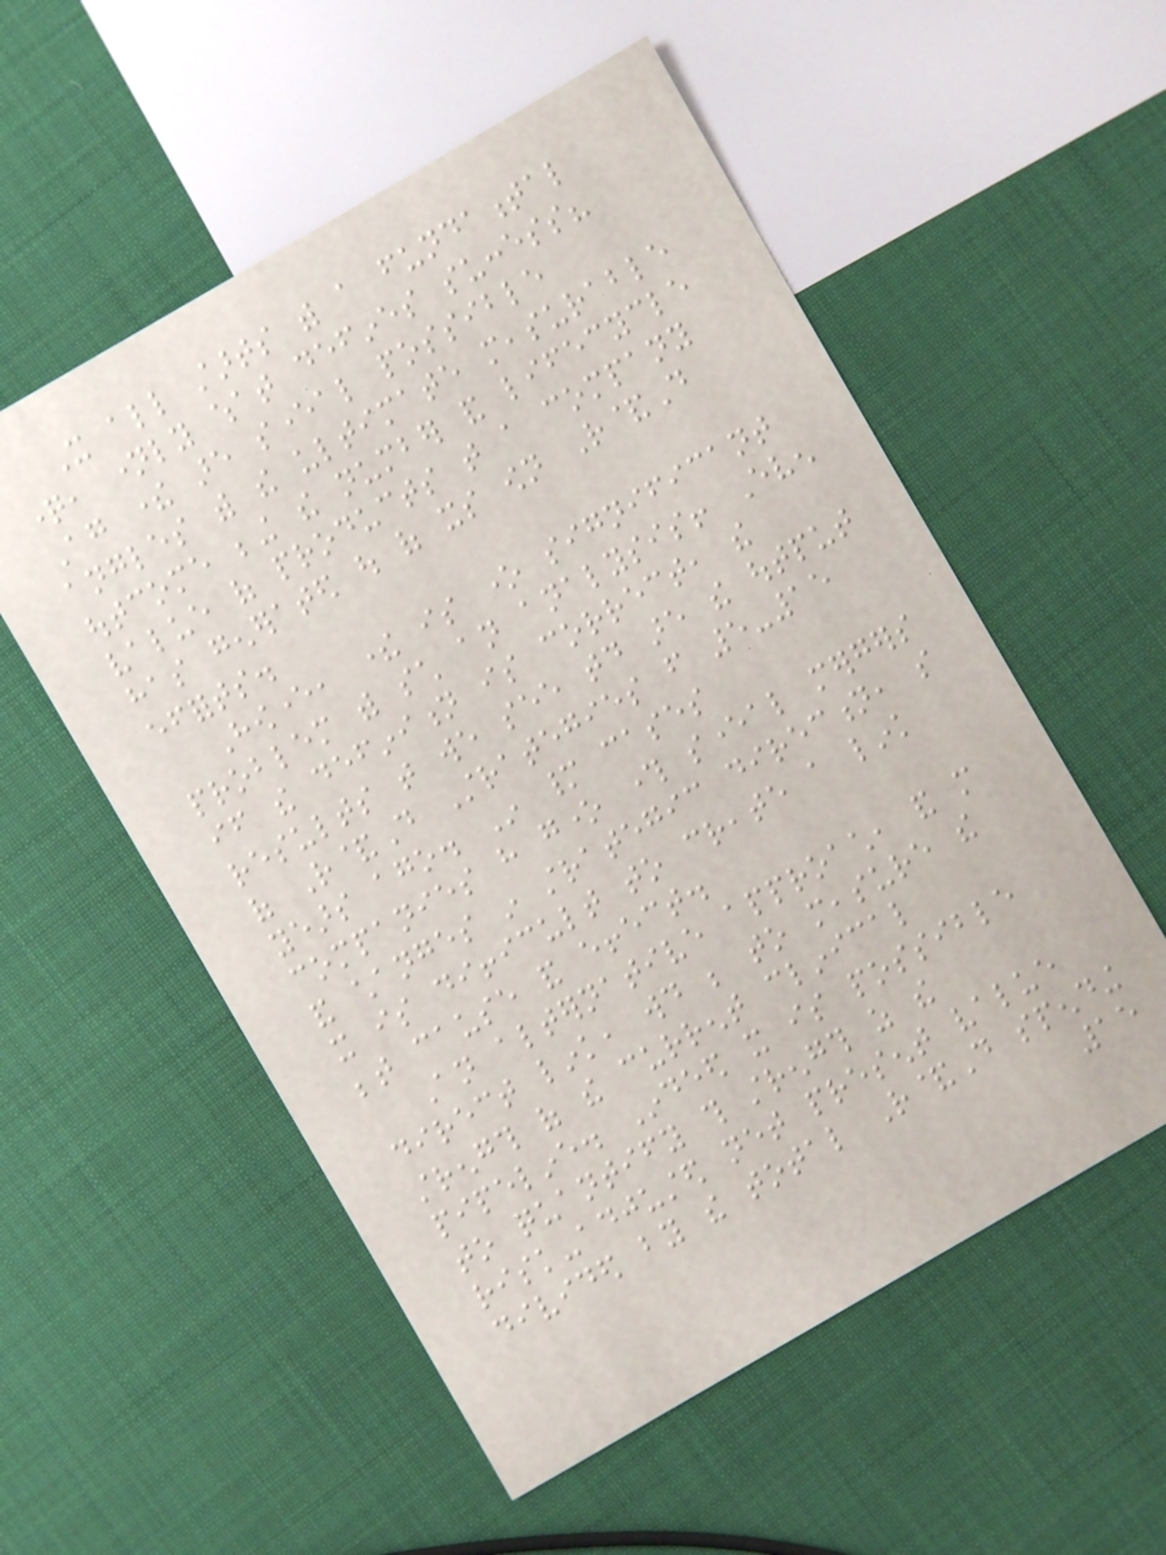It all starts with a fundamental
question, namely what defines success?
Again there are several possible
angles with the ultimate measurable
outcome being the number and lifecycle
value of products that a company
has generated out of its own R&D
efforts.
However, there is one significant
problem with such an analysis! Even
if the definition is correct, the
results that we see today are the output
of R&D Strategies from 5-15
years ago. In many cases
companies have gone through several mergers
and changes in strategic direction, so
it is difficult to create a link
between cause and effect.
An alternative approach, and more
direct link, would be to measure the
strength of the current clinical
pipeline. Indeed it is possible
to quantify this strength as the
risk-adjusted net present value
divided by the total R&D spending
15
